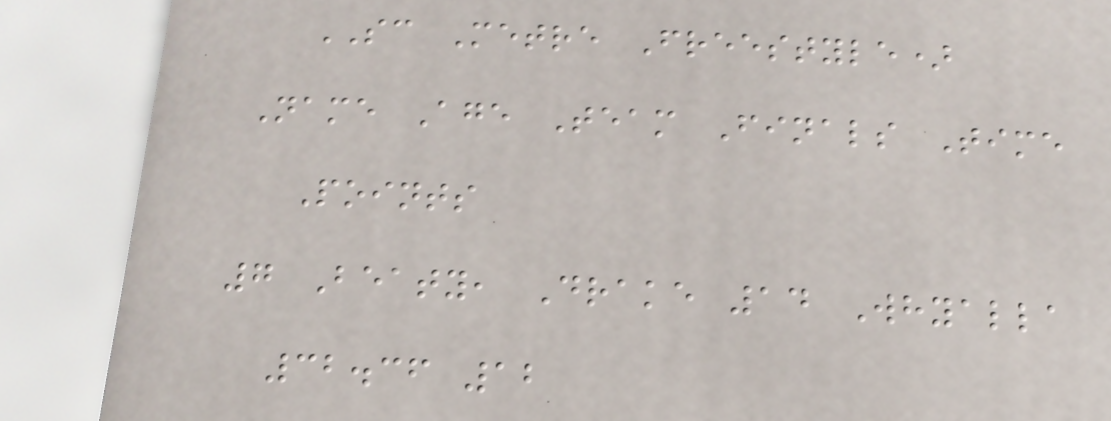SC Metre Freestyle)
Name Age Team Finals Time
Points
7 Beaty, Drake 14 Whyalla
32.36 12
